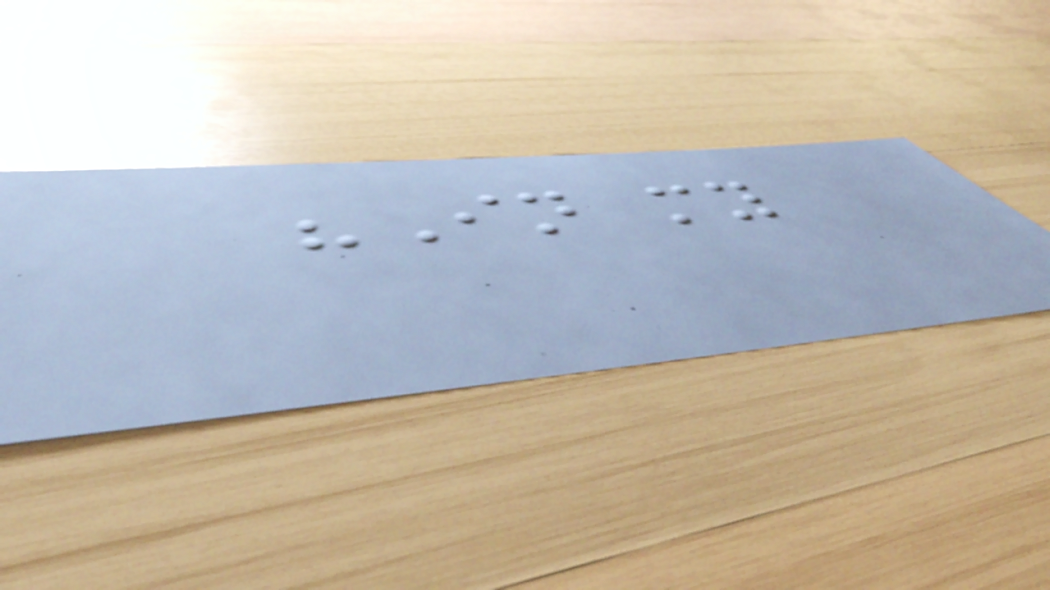"In my
